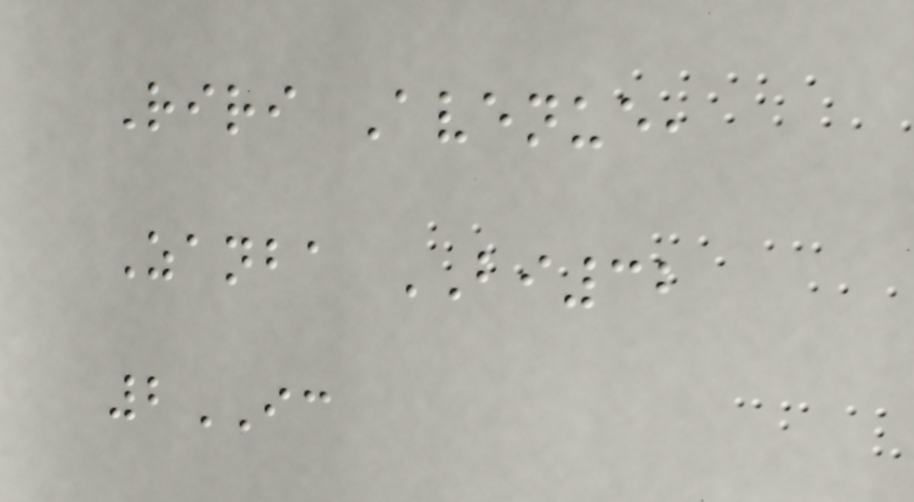Riri Avenue,
Zanba BI32
2IC
